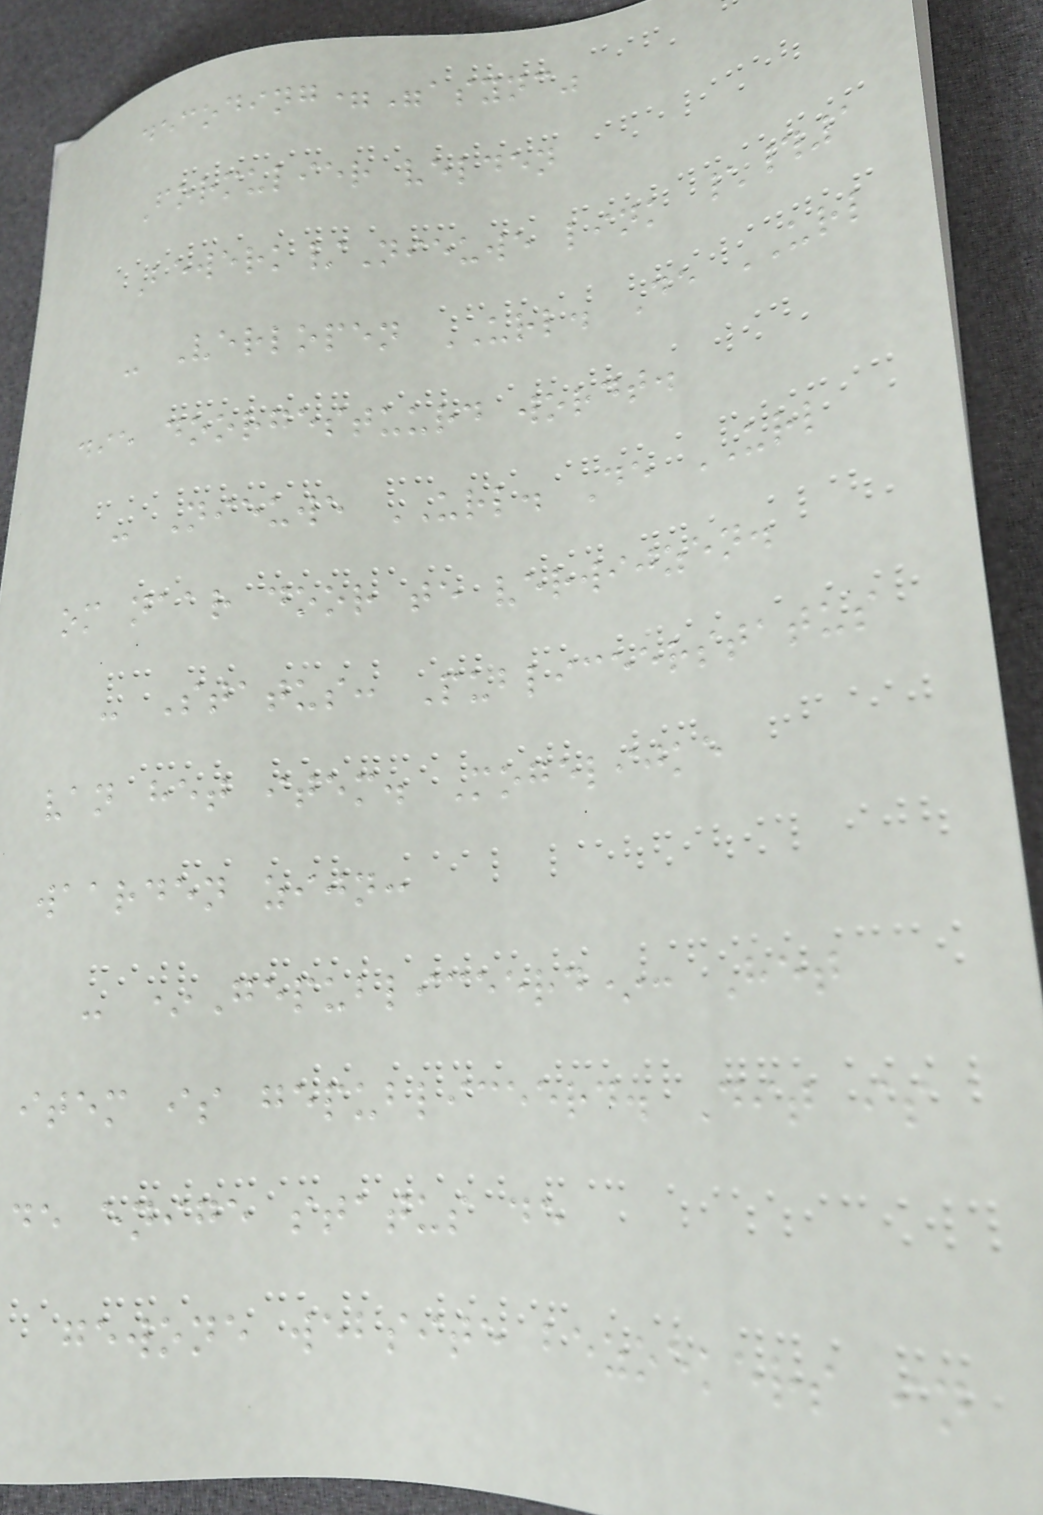decoding="async"
Formulier velden
Bewerk/Nieuwe link \#1
- Verlopen URL. De URL
die doorgestuurd wordt.
- Nieuwe URL. De URL
om naar door te verwijzen.
- Status: Publiceerstatus
van het item. Mogelijke
waarden zijn:
- *Gepubliceerd*: Het
item is gepubliceerd. Dit is
de enige status de
gewone website bezoekers in
